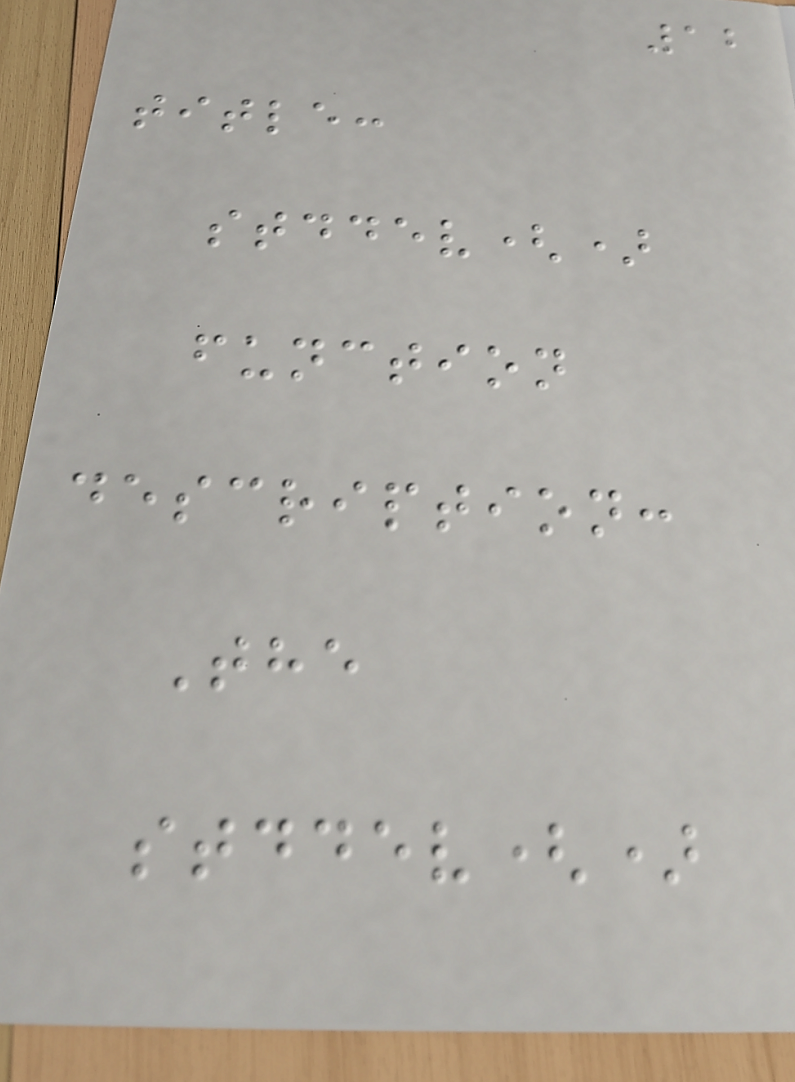12
title:
stddev()
function
description:
The
stddev()
